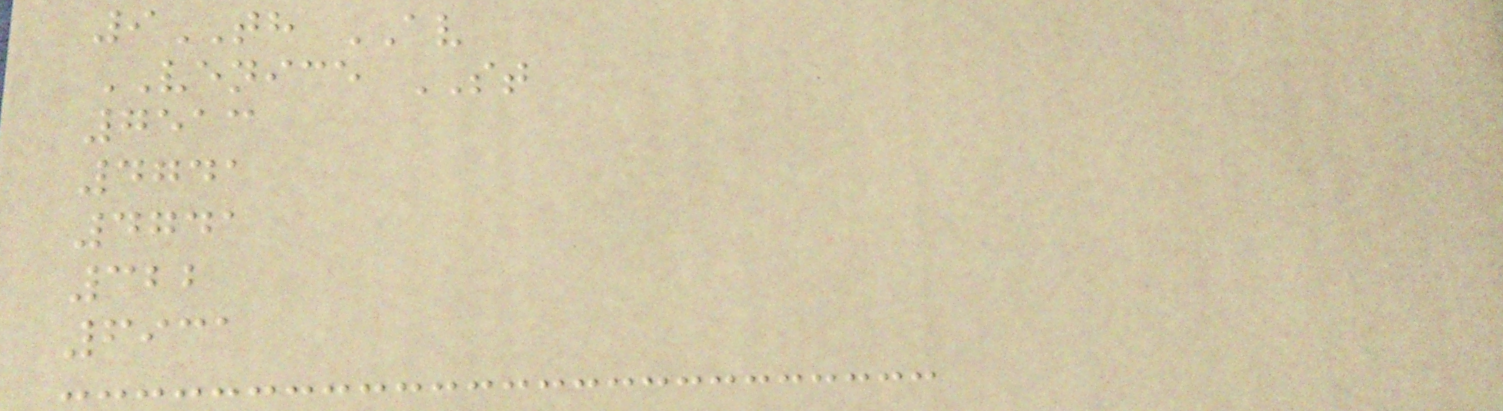9TH AV
VENICE ST
7513
4741
4741
322
6931
